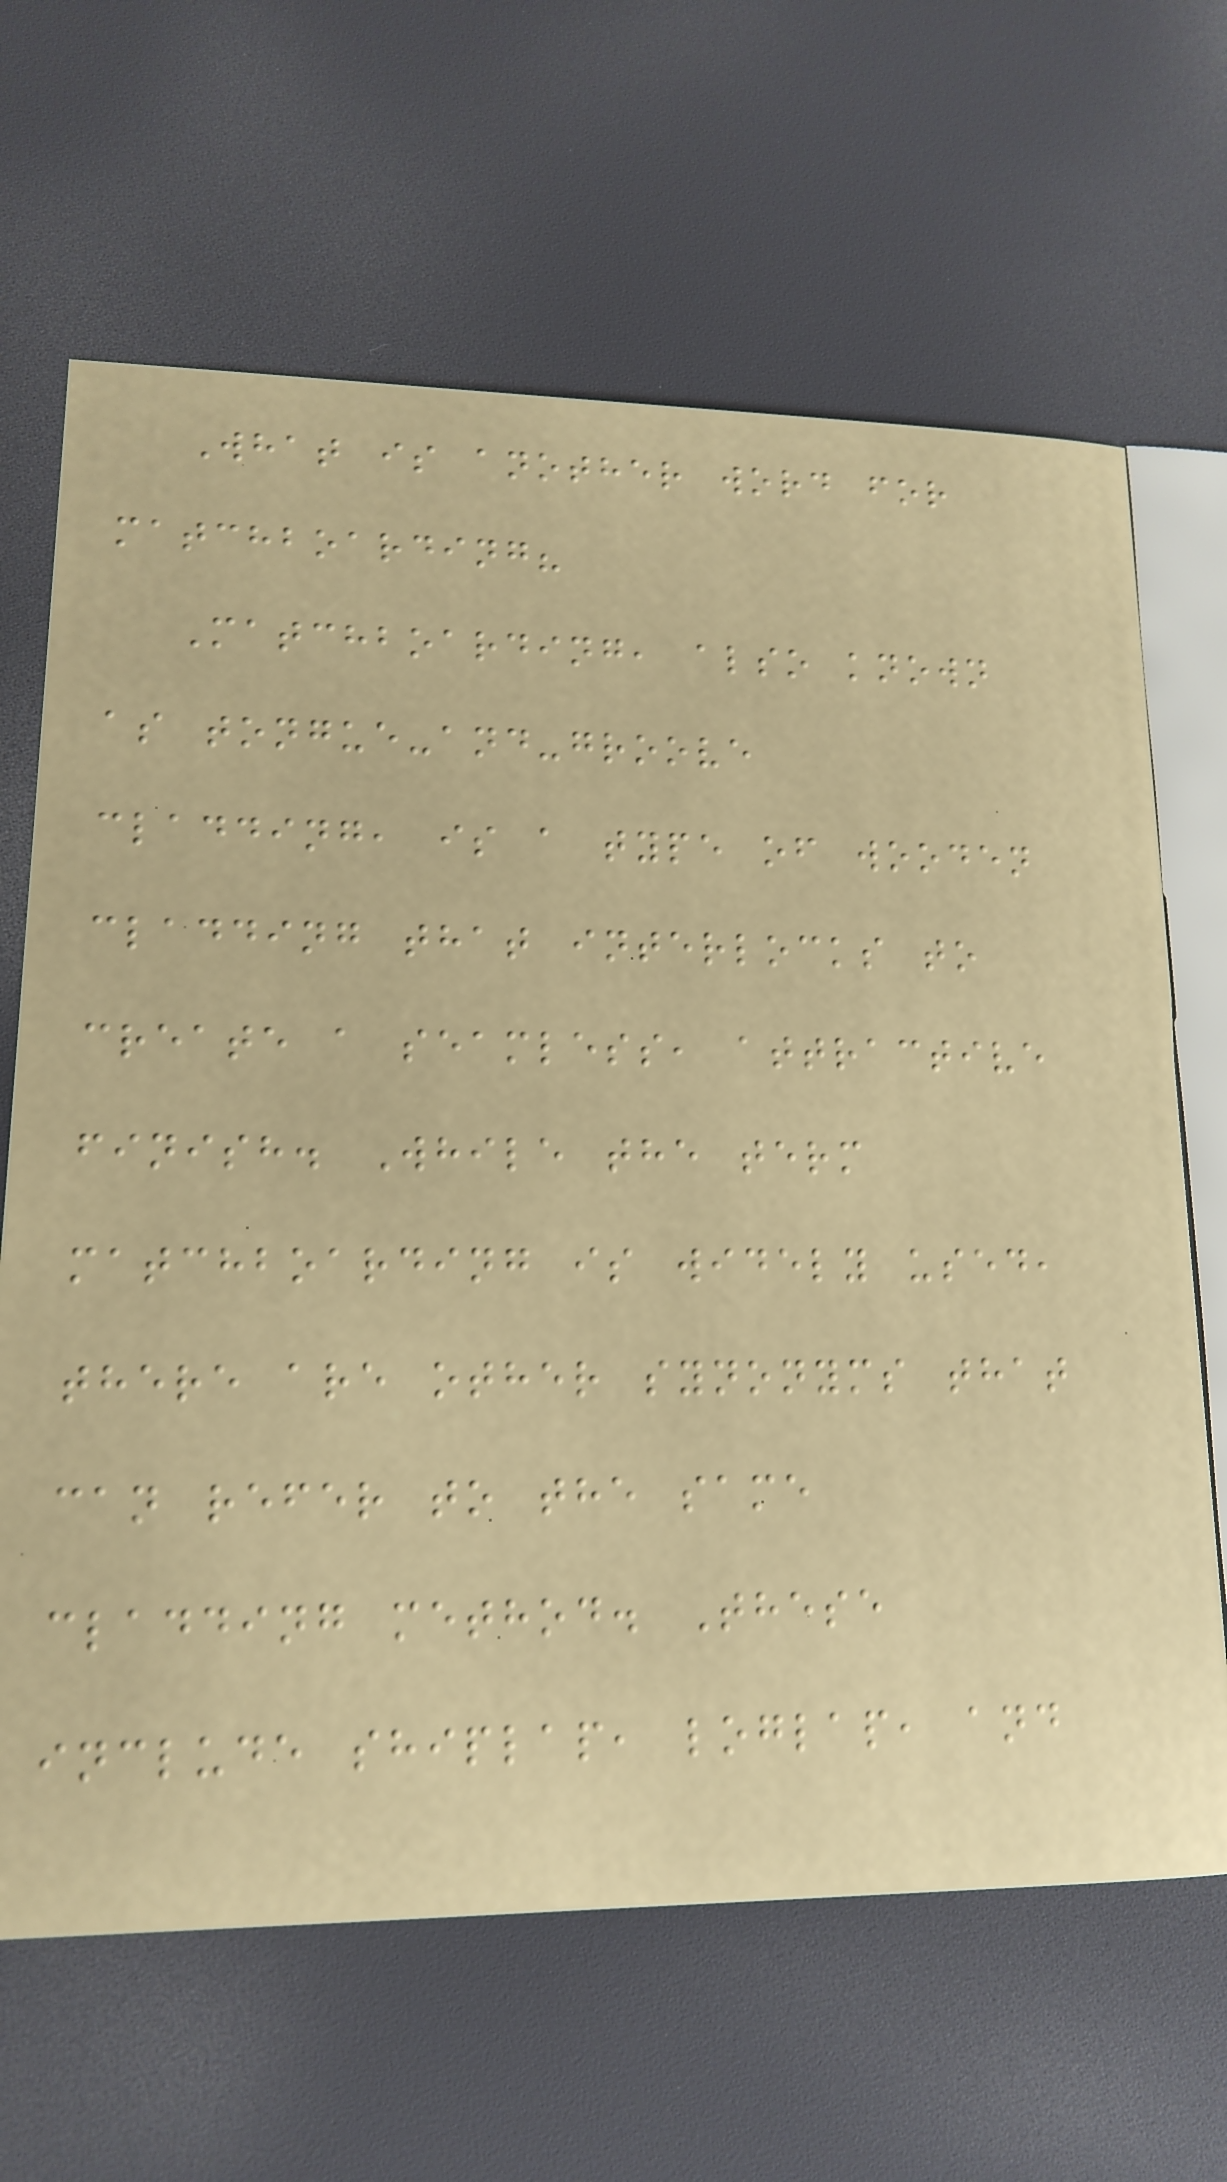What is another word for
matchboarding?
Matchboarding, also known
as tongue-and-groove
cladding, is a type of wooden
cladding that interlocks to
create a seamless, attractive
finish. While the term
matchboarding is widely used,
there are other synonyms that
can refer to the same
cladding method. These
include shiplap, loglap, and
